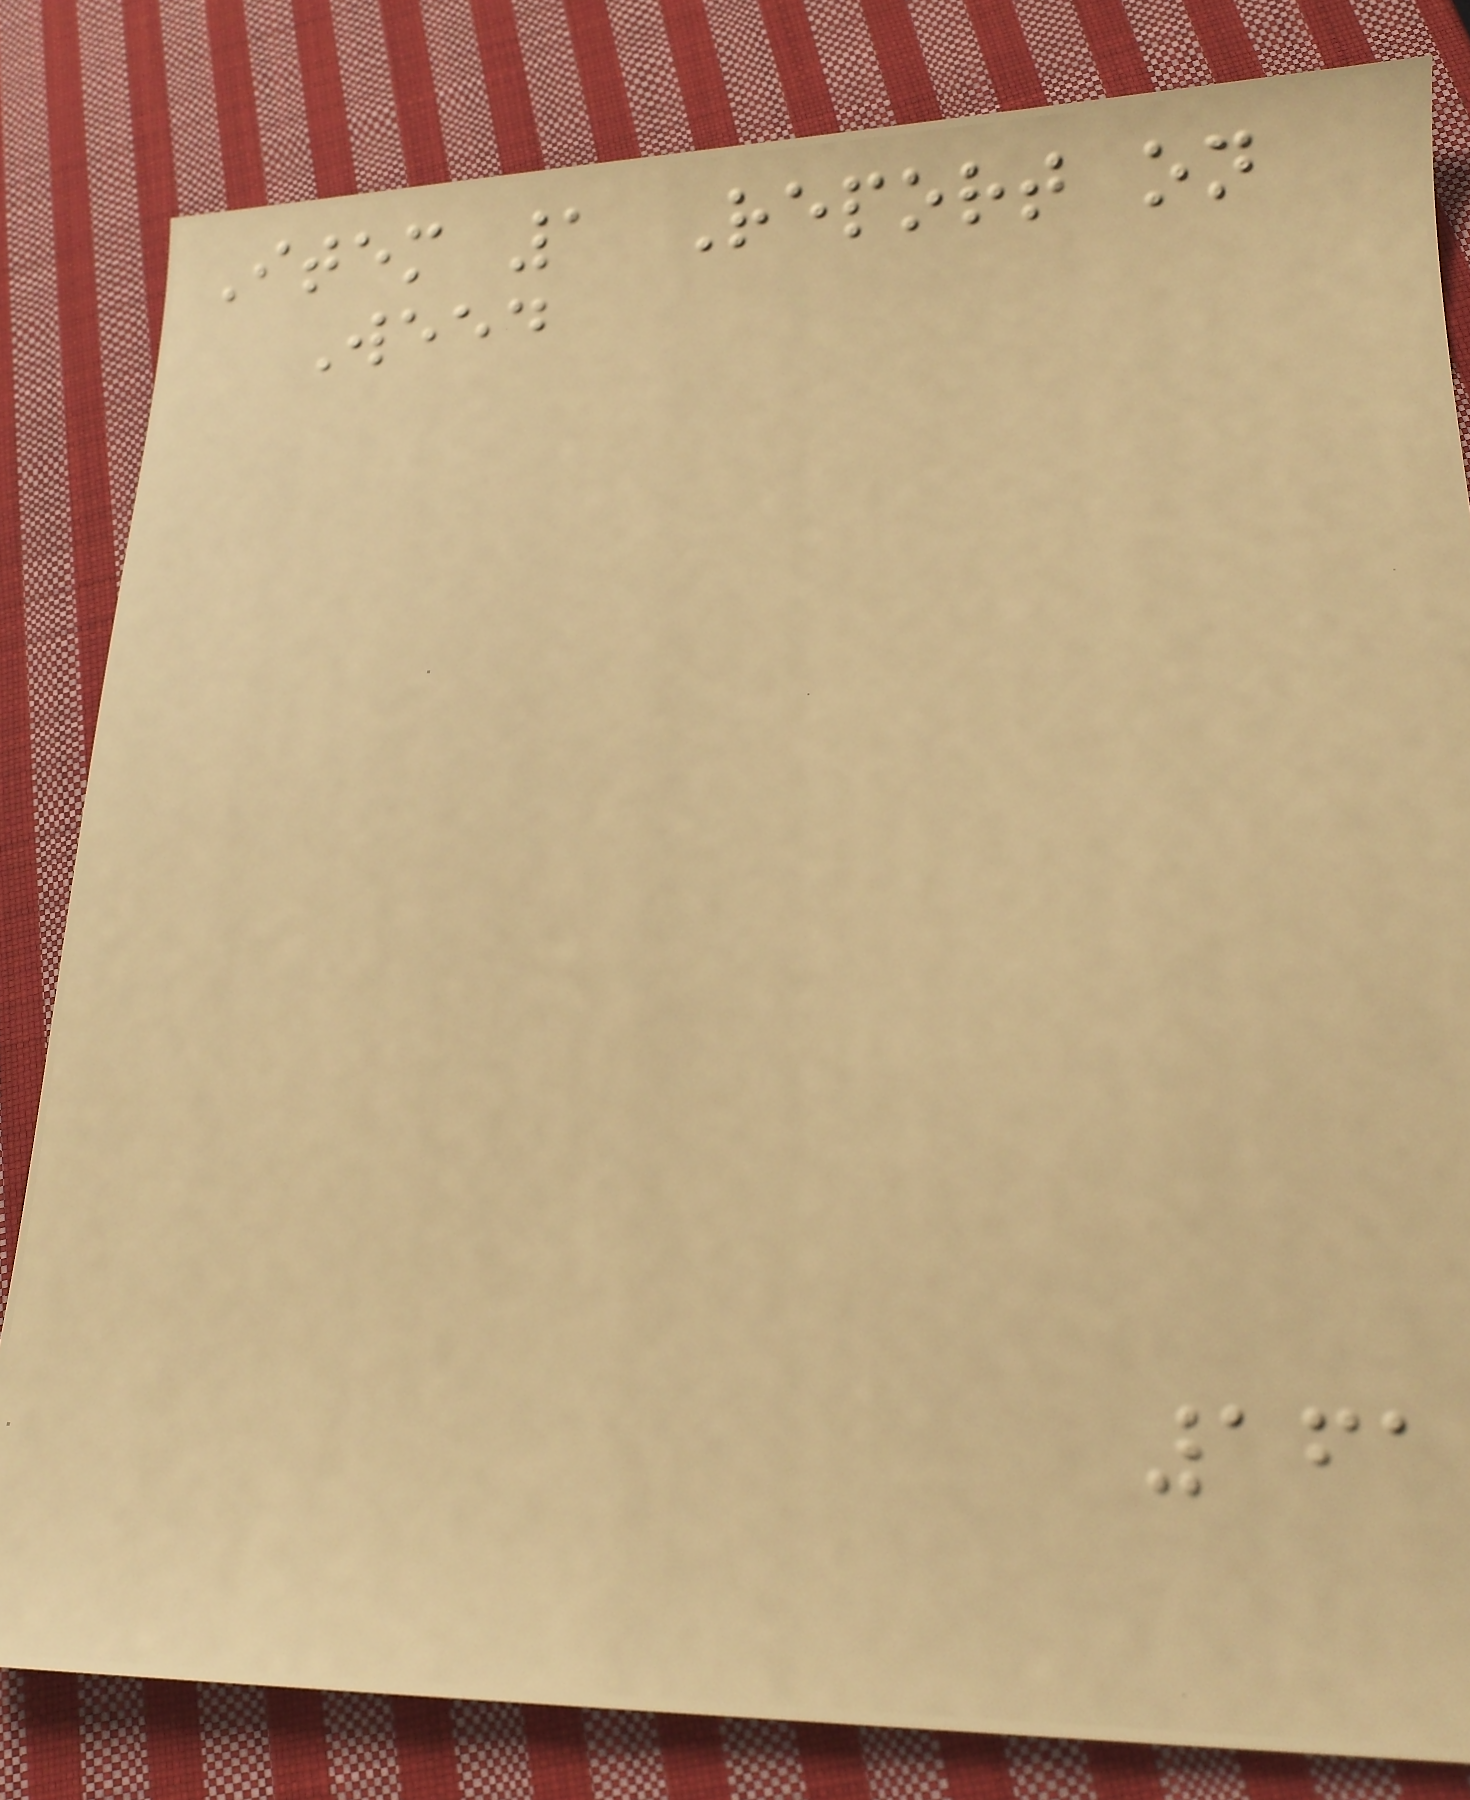Item 1 Report on
Weed
161
